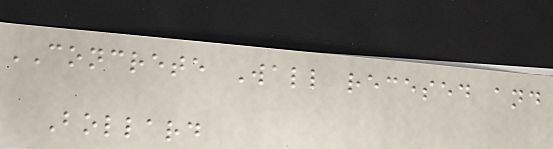CONCRETE Wall recesed and
Bollard
